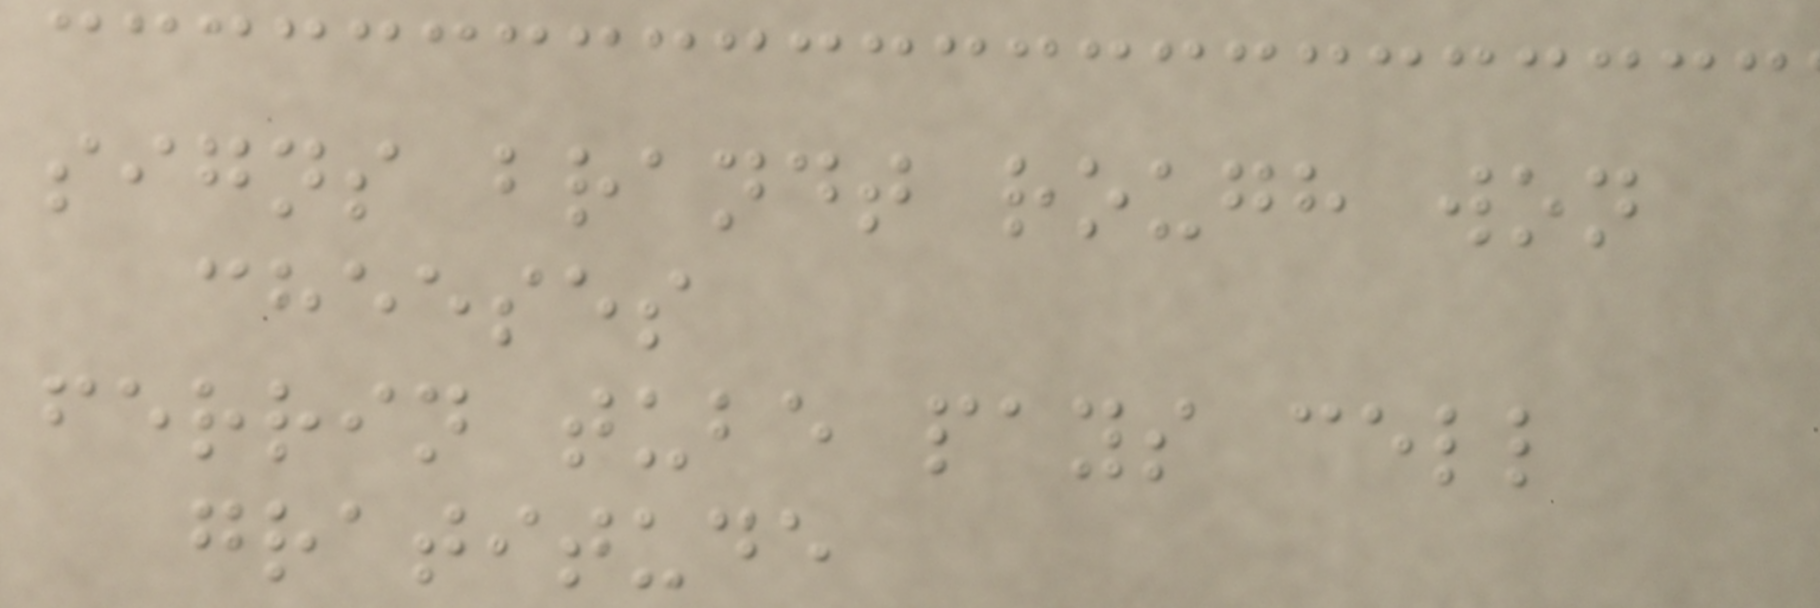signs brandt rough won
cheeses
ferrin tube pays cell
gratitude
